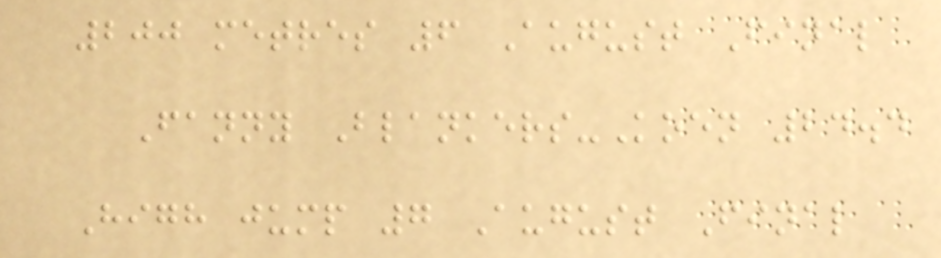200 metres 6 August Final
Fanny Blankers-Koen 24.4
High jump 7 August Final
